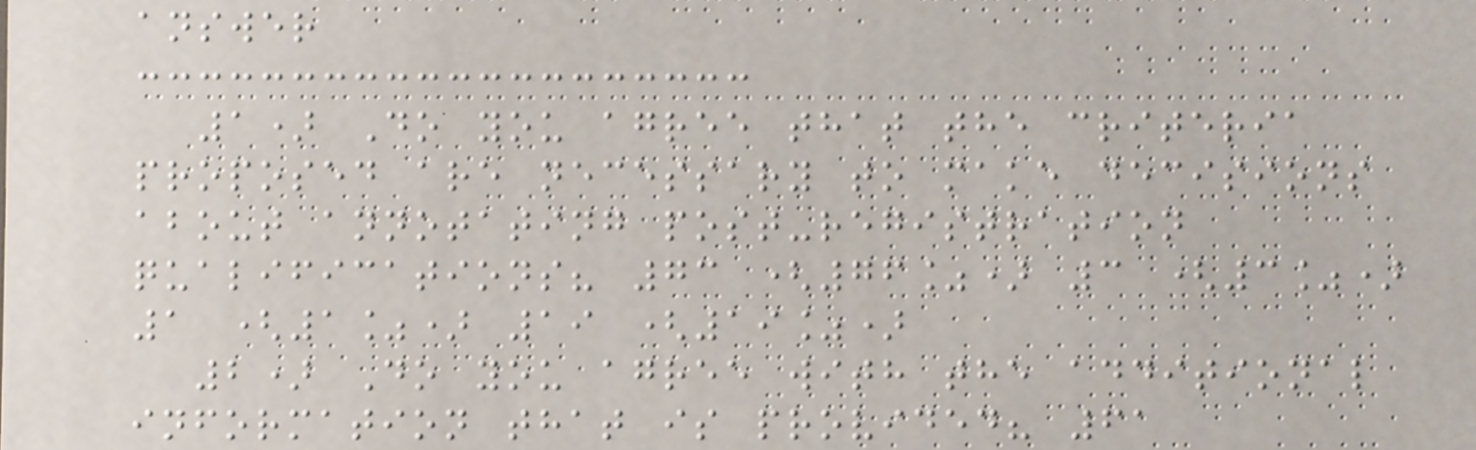answer
1) Do you agree that the criteria
proposed are necessary to make decisions
about annotating post-registration
qualifications? 73 (76%) 3 (3%)
1 (1%) 19 (19%)
2) Do you agree with the additional
information that is provided? 61
